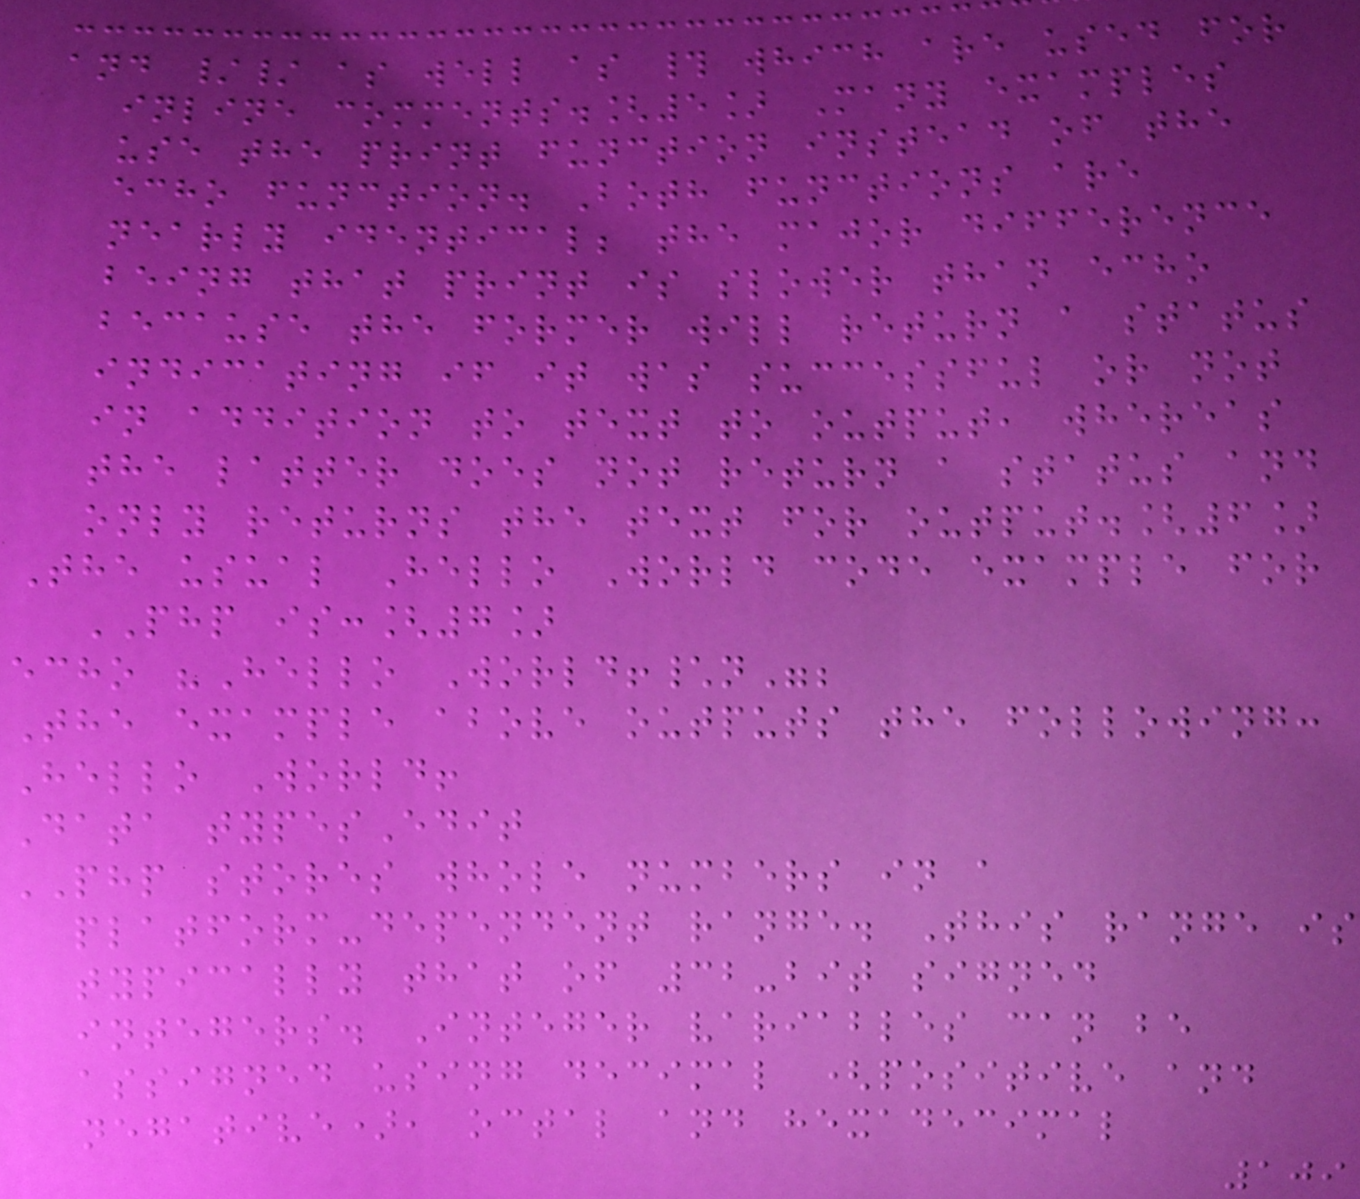and // as well as # which are used for
inline comments.[5] Many examples
use the print function instead of the
echo function. Both functions are
nearly identical; the major difference
being that print is slower than echo
because the former will return a status
indicating if it was successful or not
in addition to text to output, whereas
the latter does not return a status and
only returns the text for output.[6]
The usual Hello World code example for
PHP is:[7]
echo "Hello World!\n";
The example above outputs the following:
Hello World!
Data typesEdit
PHP stores whole numbers in a
platform-dependent range. This range is
typically that of 32-bit signed
integers. Integer variables can be
assigned using decimal (positive and
negative), octal and hexadecimal
109
